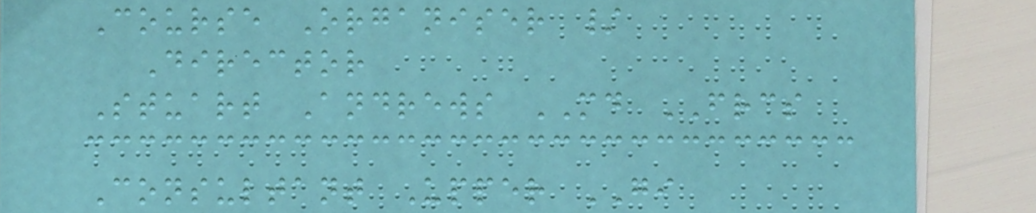Course Organiser /
Director
Stuart Andrews MD FRCS
Consultant Upper GI
